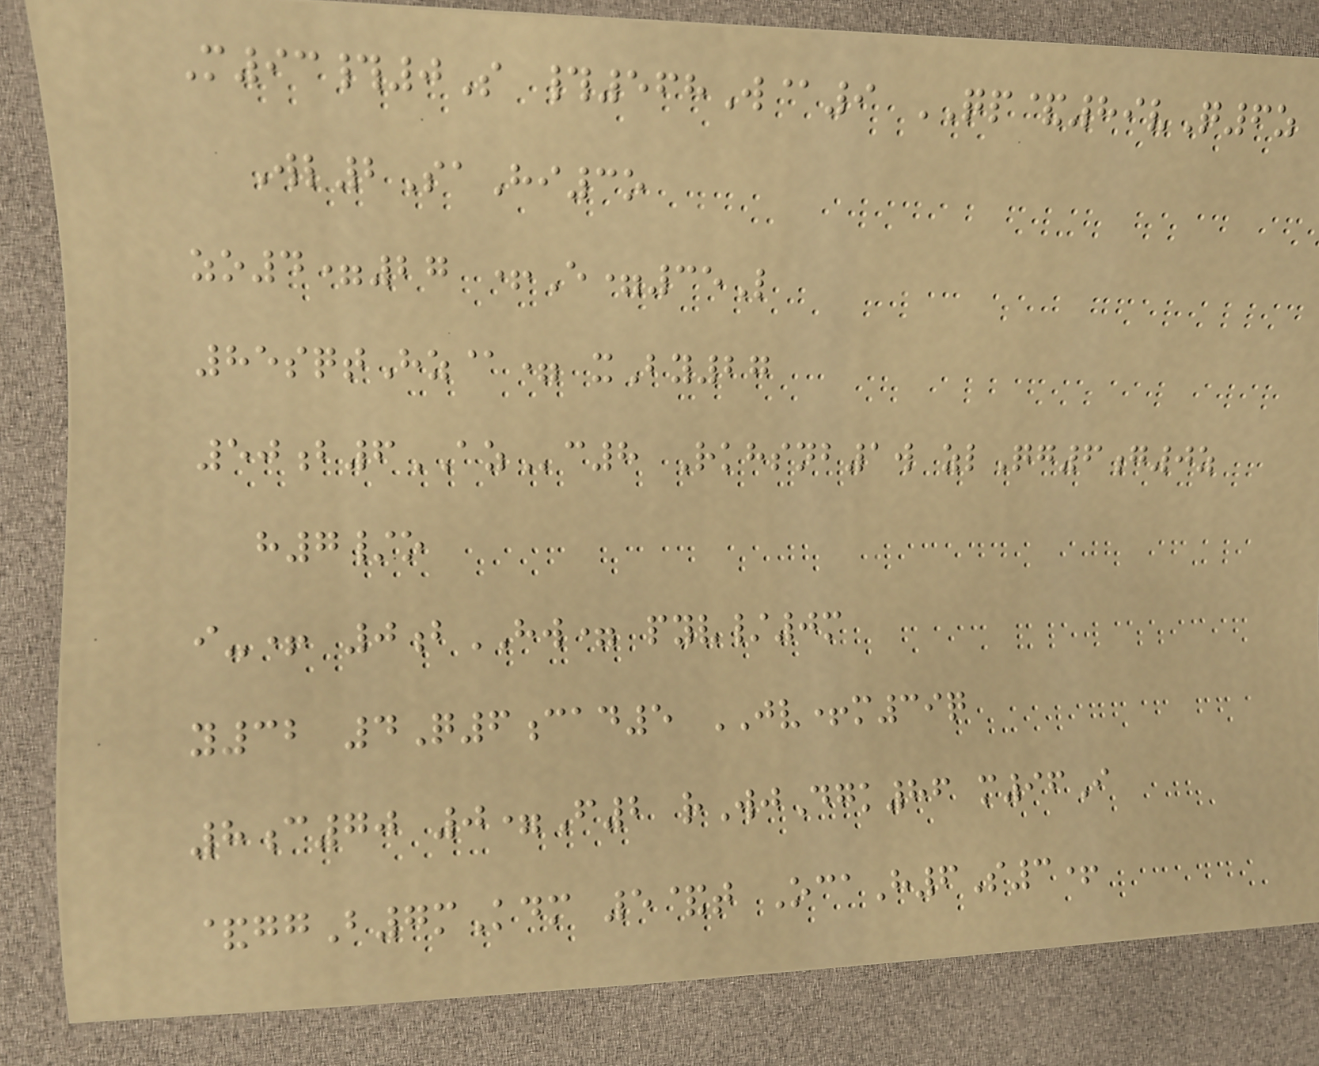M93#0S #568W@9 QP&89vQ6z
Wl2SaHi3o
zo4=27 +E=35L
85sqtHz@= xBy27
50b6AZc8 Rkhsnb1w zlQg6g0z
h7/o
i-+ 0bHW= pyv/0m
y32 4Q6cad5 JV+m39q
8c70 0=F2 rWjDgk86 m96I
&ggB7mKdm 5&t OcaH6S3+
